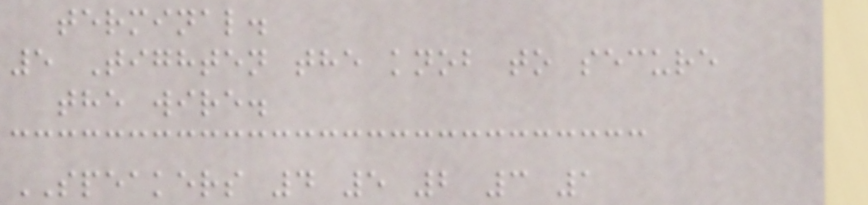terminal.
5 Tighten the knob to secure
the wire.
SPEAKERS 4 5 2 3 1
